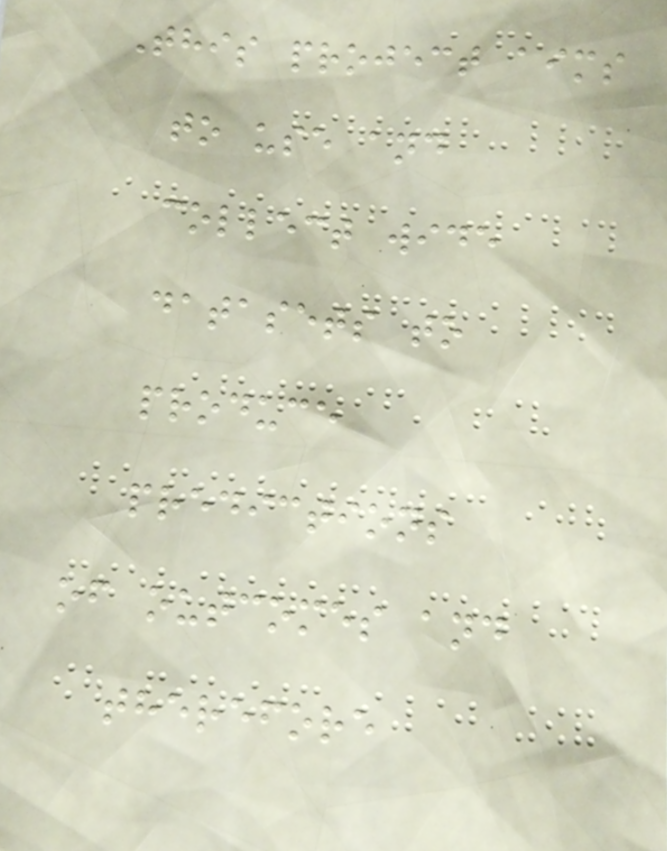This project aims
to use and
collect wide
datasets to
produce
predictions
of outcomes and
therefore
